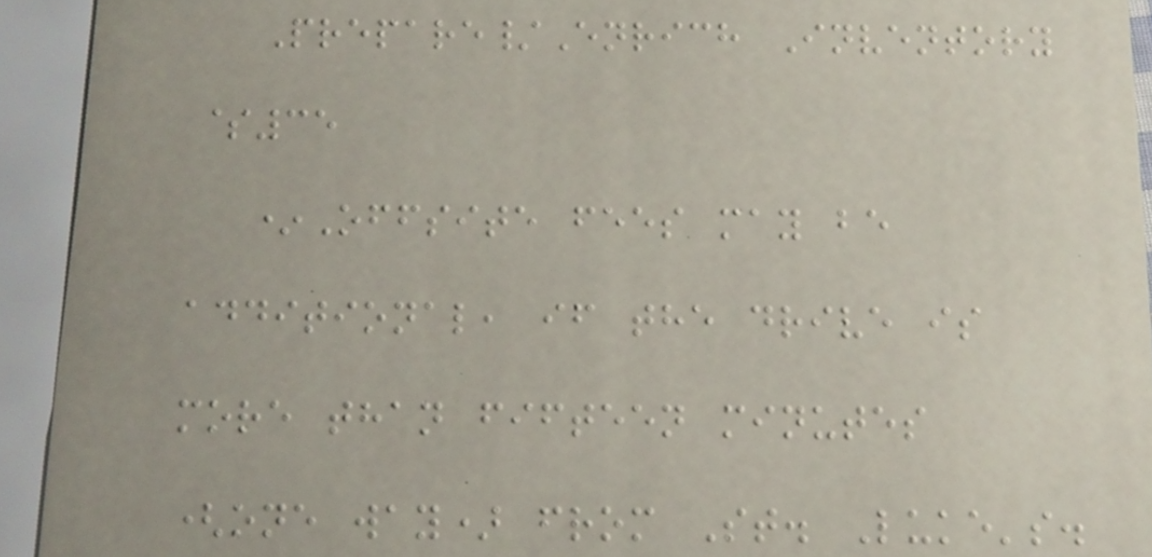Prepare/Enrich Inventory
$35
*Offsite fees may be
additional, if the drive is
more than fifteen minutes
(one way) from St. Luke's.
